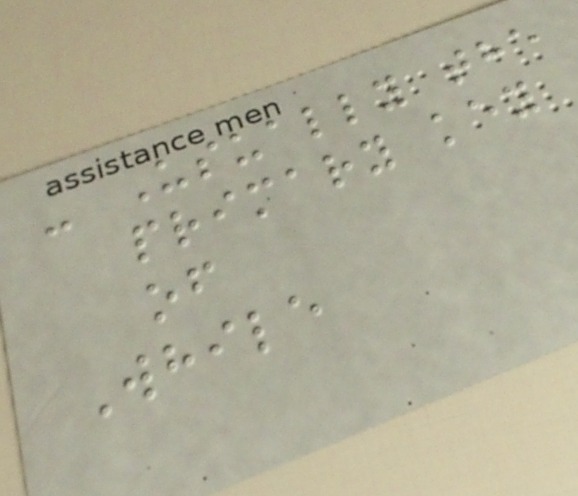- Usually the
primary key
of
While
